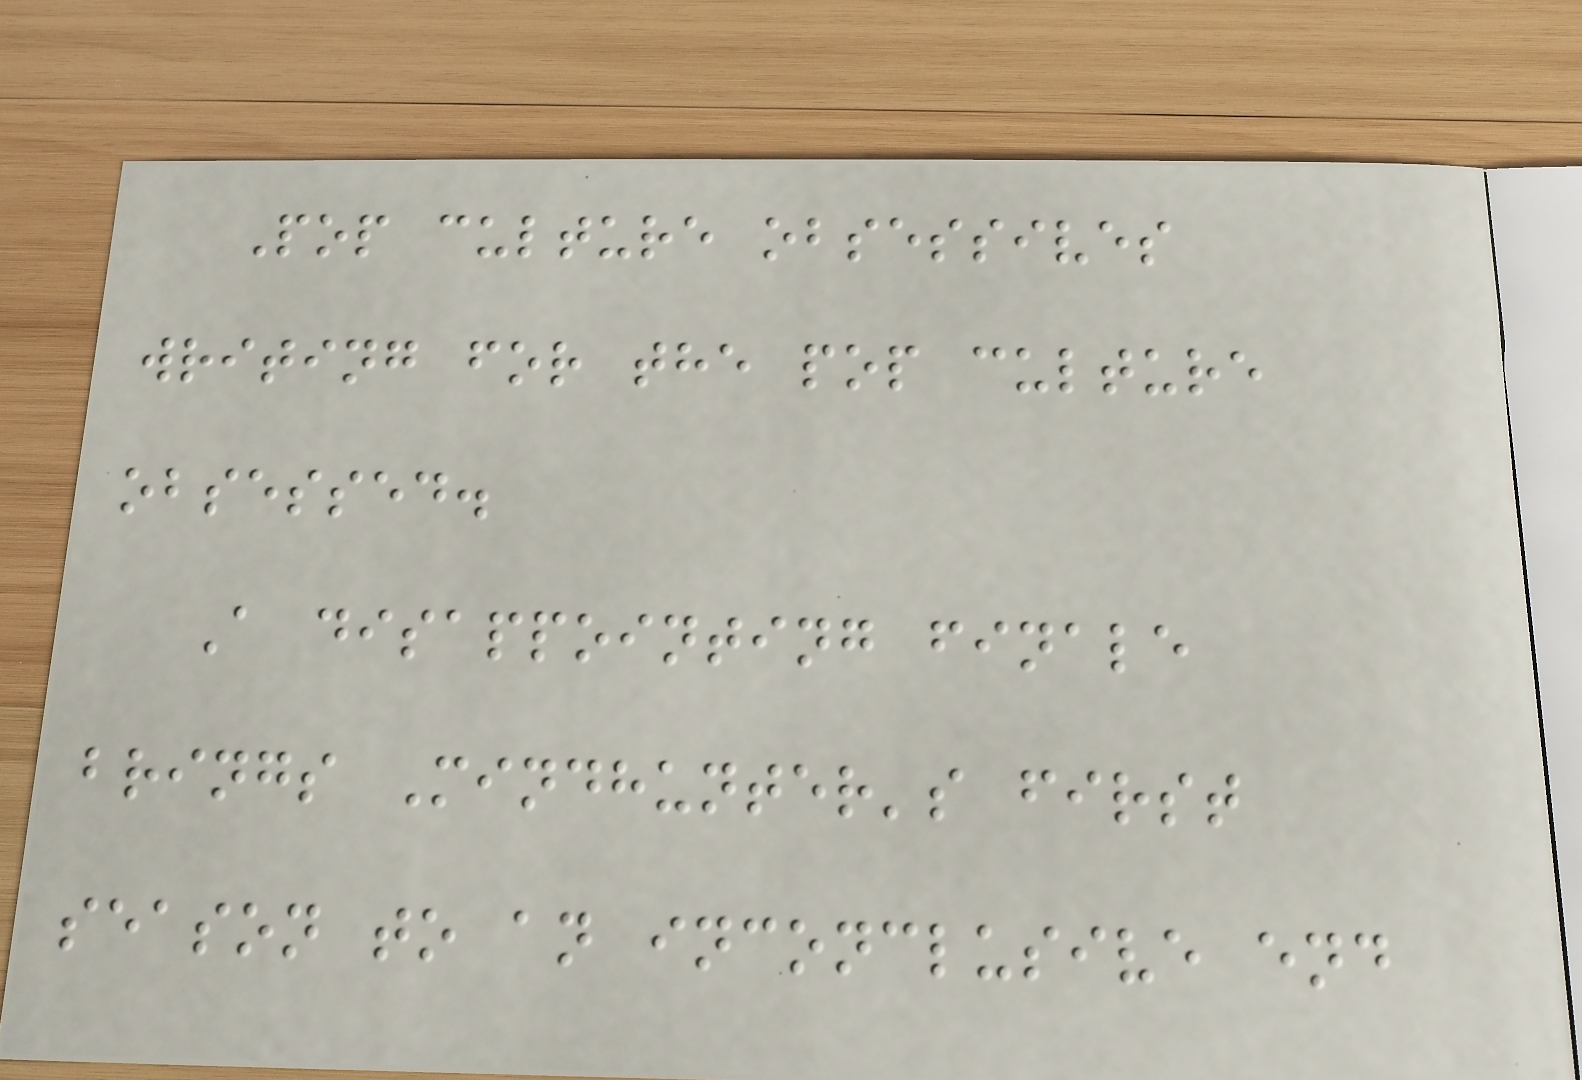Pop culture obsessives
writing for the pop culture
obsessed.
A disappointing finale
brings Mindhunter's first
season to an inconclusive end
